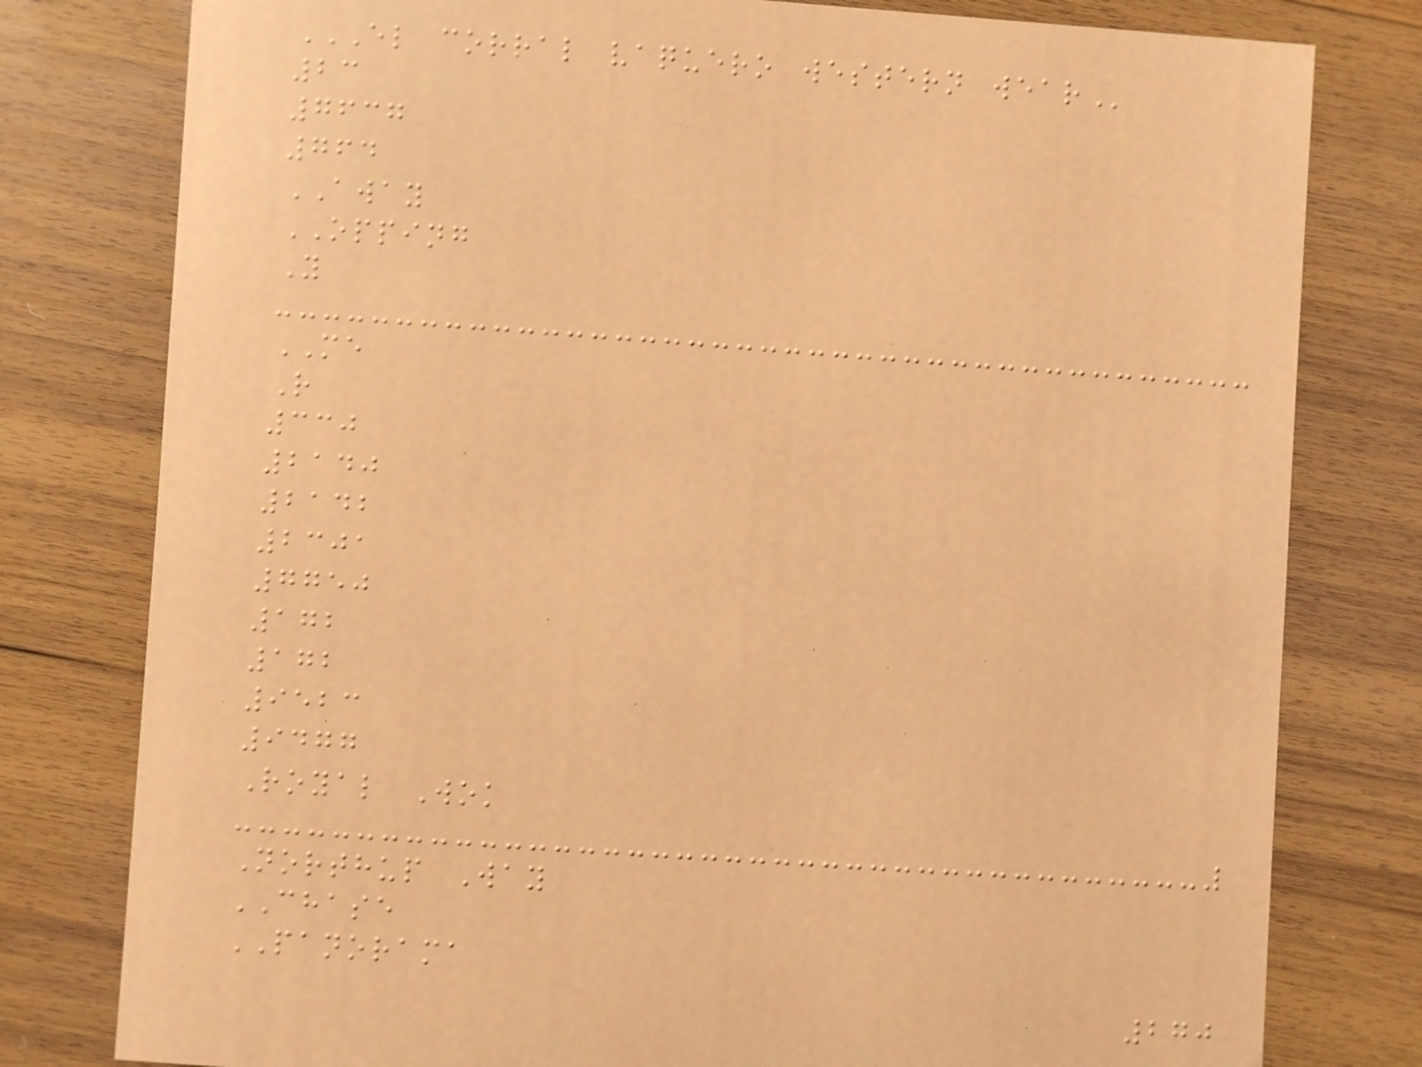EL CORRAL VAQUERO WESTERN WEAR
23
7637
764
AWAY
OPPING
Y
ME
R
330
2140
2142
2301
7750
172
172
9523
9477
Royal Wok
Northup Way
CHASE
PANORAMA
270
